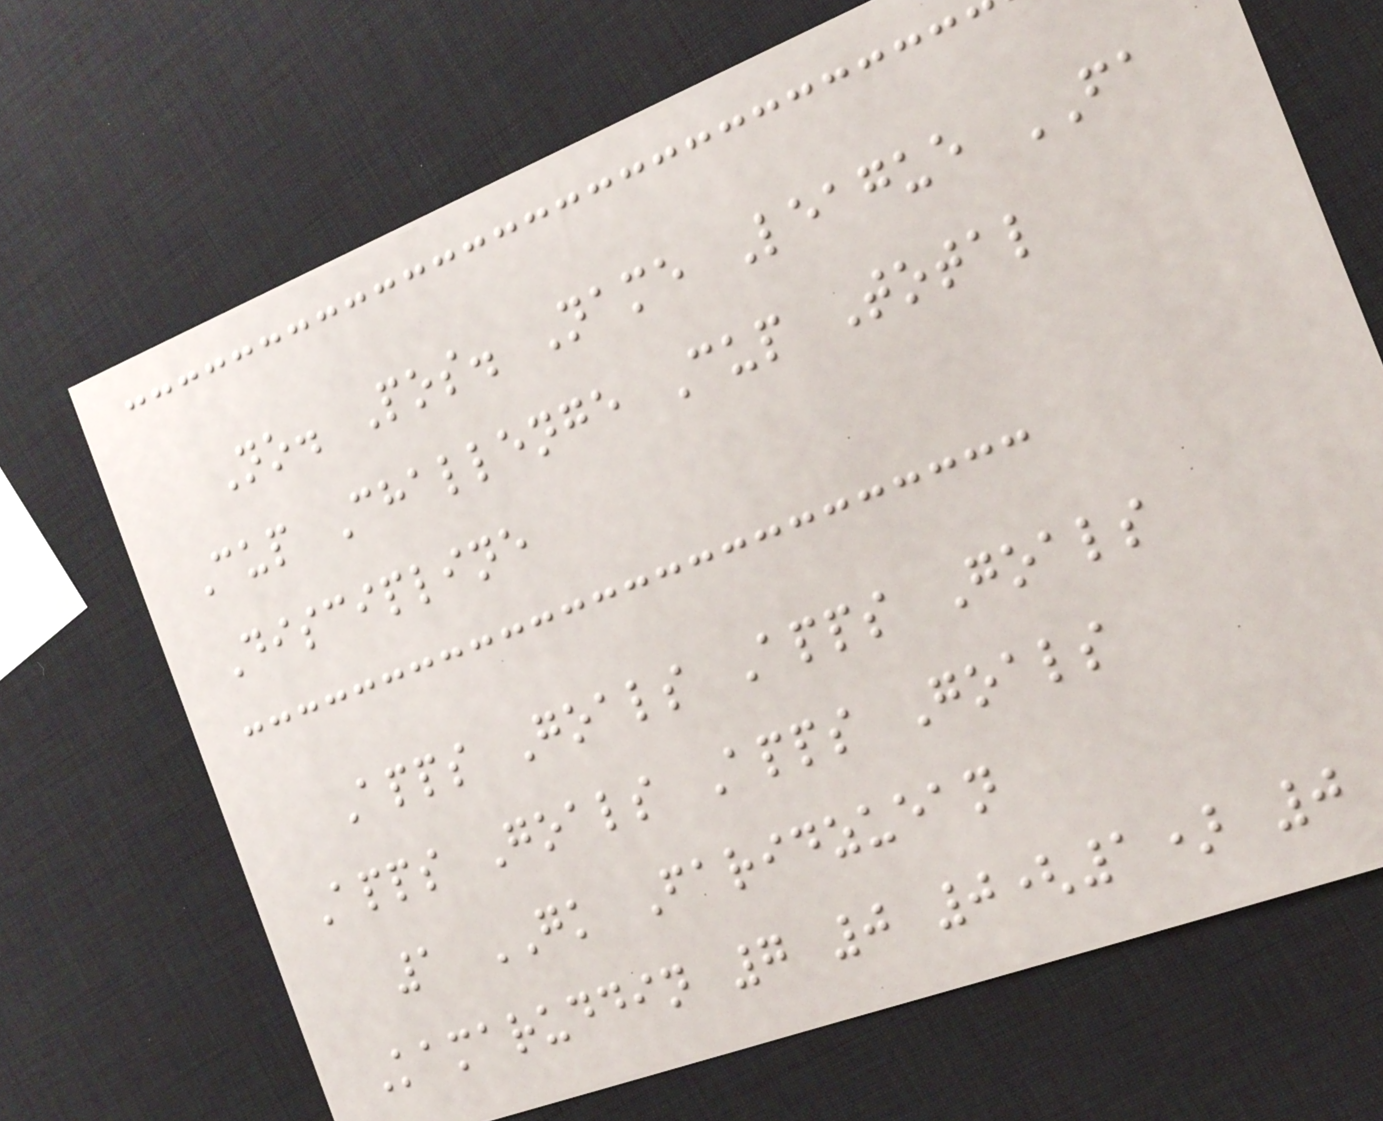No. Pos. Name League FA
Cup Challenge Cup Total
Discipline
Apps Goals Apps Goals
Apps Goals Apps Goals
1 GK Faridzuean
Kamaruddin 7 0 0(1) 0
